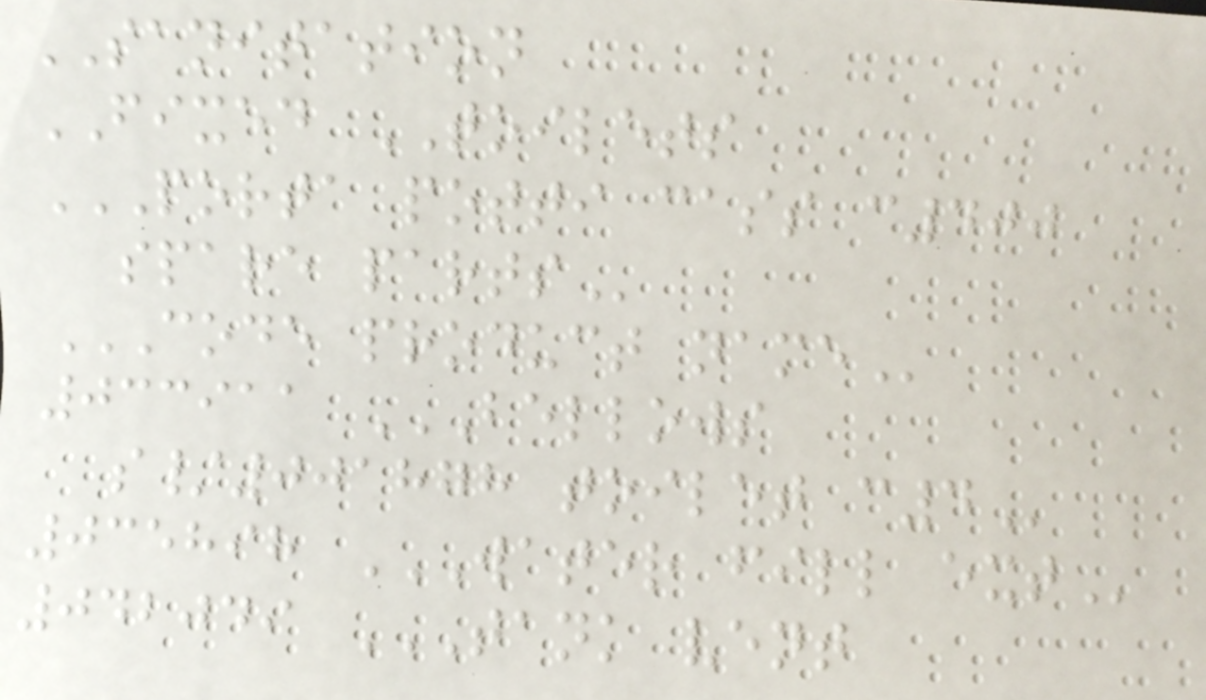SANITATION
FIXED TOILETS
PORTA POTTI CASS C400
SPARE PARTS
CODE PRODUCT NAME
033911 BELLOWS
S/001878 TOILET C4
035898 WATER FILL EXT
042049 TANK VENT
